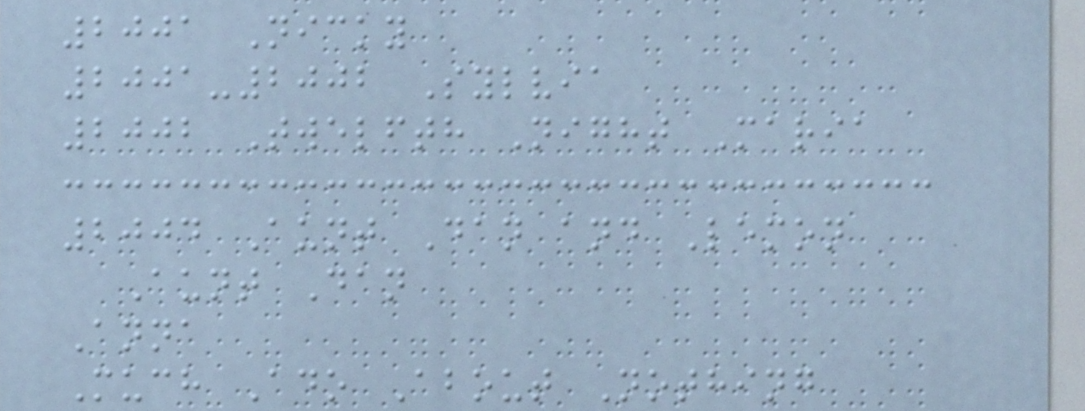2001 Nicky
2001-2002 Sylvia
2002 Twelfth Night Maria
2004 Aunt Dan and Lemon
Aunt Dan
Anna
Much Ado About Nothing
